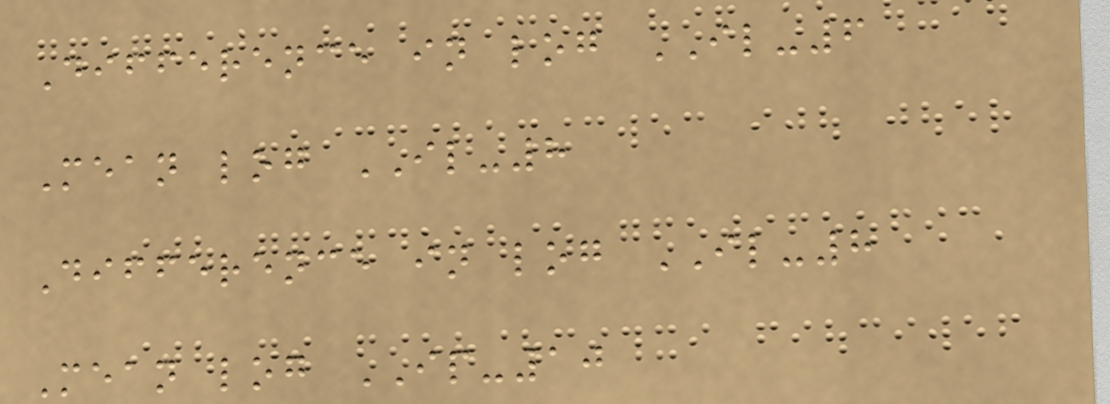Difference in log IL-6
Mean log IL-8
Difference in log IL-8
Mean log IP-10
